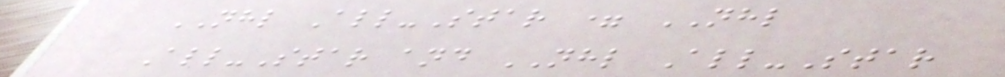NHL All-Star = NHL
All-Star and NHL All-Star
